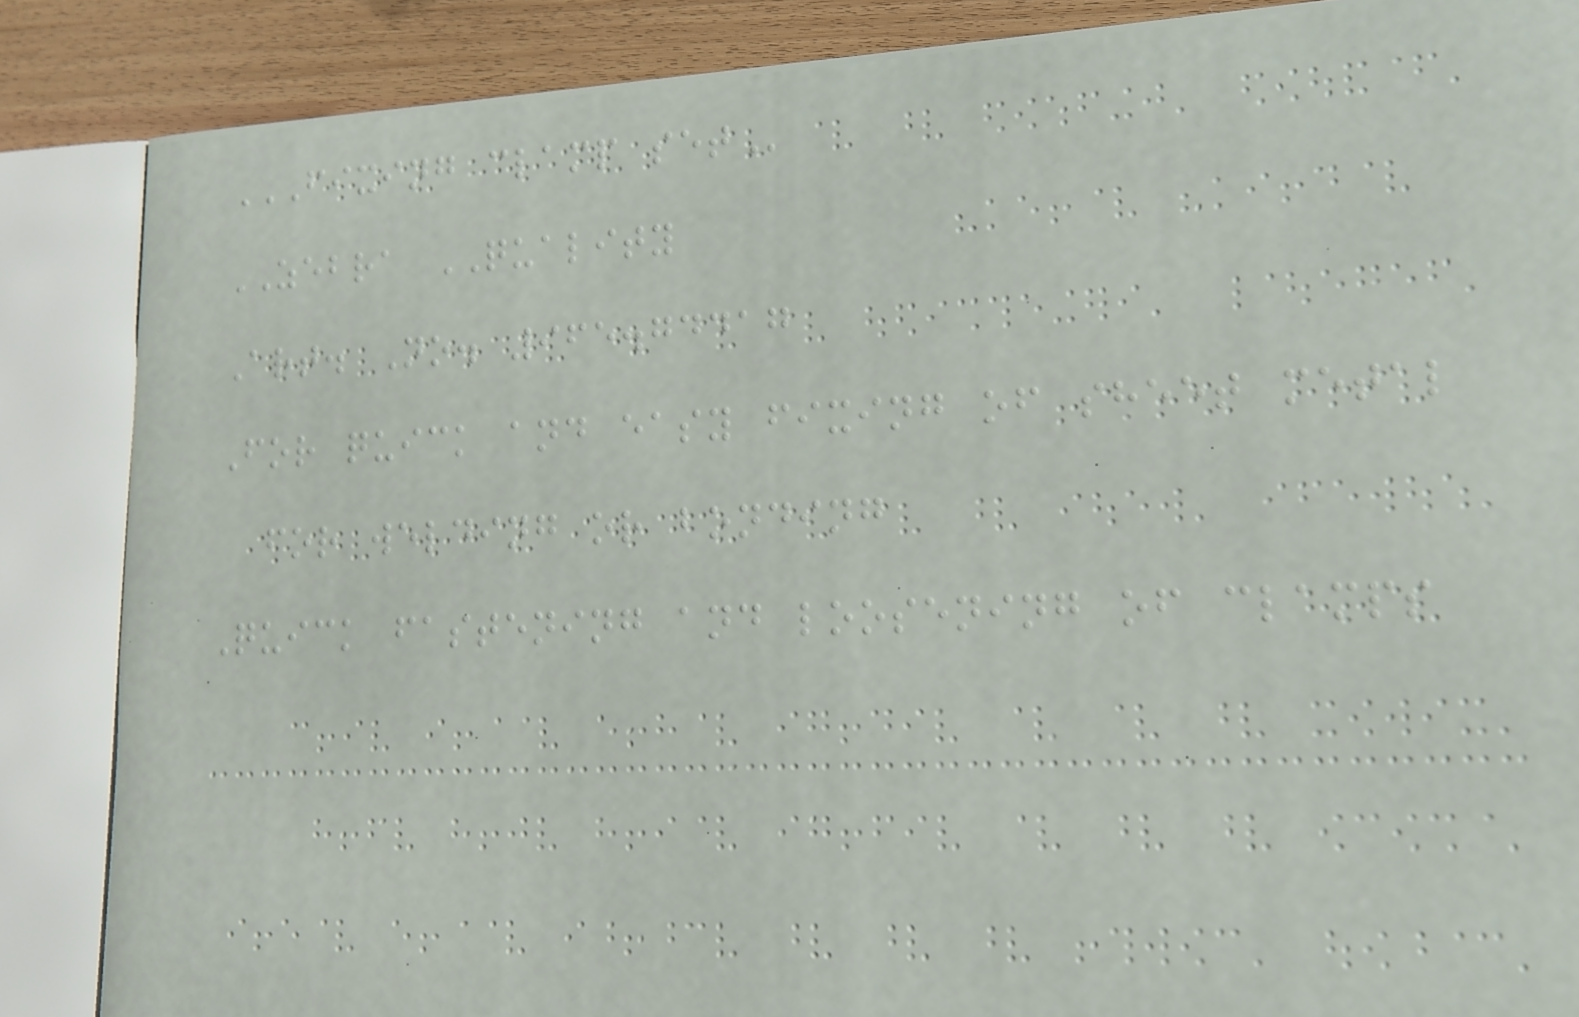FIXING CLAMP SET
ZEBRA QUALITY
Art. No. 965.74417
For quick and easy fixing of sheet metal
for welding or bonding
Quick fastening and loosening of clamps
